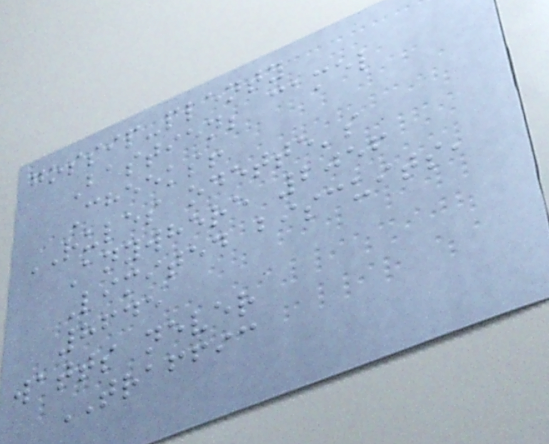gossip-plenty
Bastien; camel
Cheeks!
RULES odette's
Anywhere 2056
Limited biscuits,
8645
watts never
TRAFFIC
